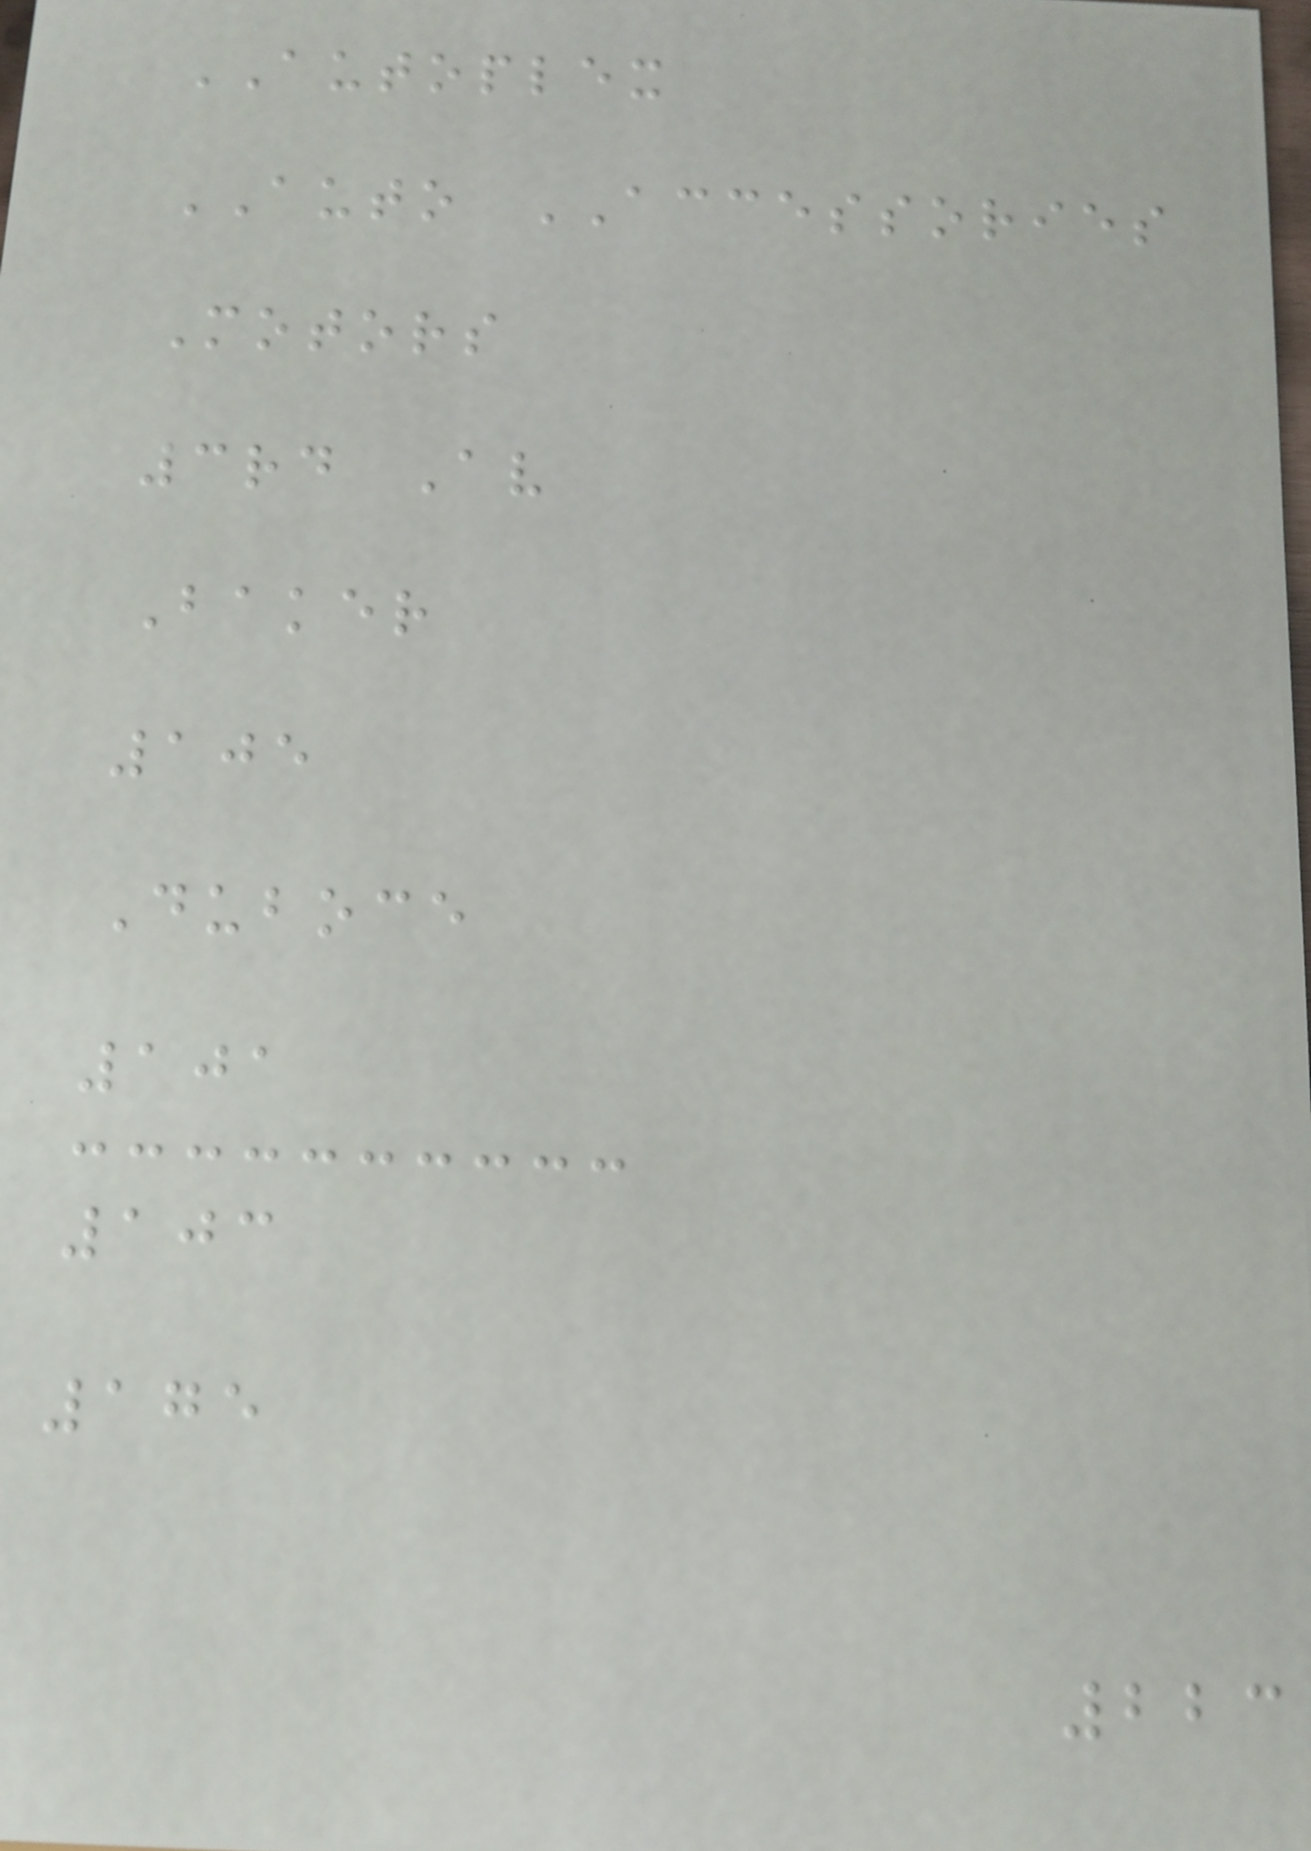AUTOPLEX
AUTO ACCESSORIES
Motors
3rd Av
Baker
105
Duboce
101
103
175
223
